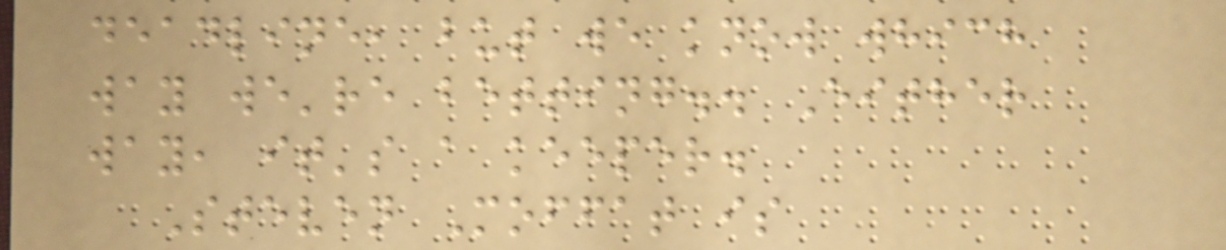deadline, but we know which
way we're betting.. Either
way, it's a keeper.
Steven Moffat is
